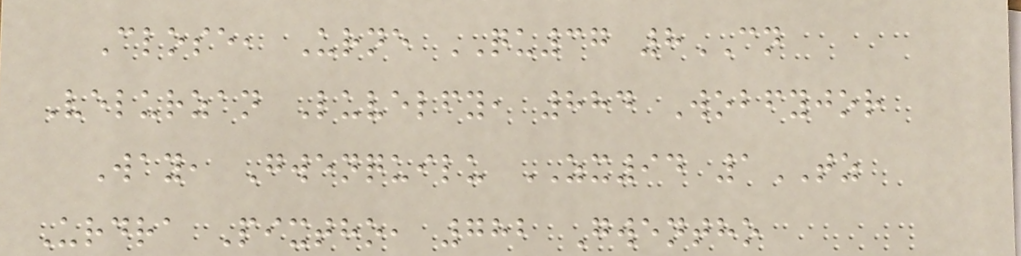Close, Urne QU37 8CN
Velurzan Luvelfy, 884 Wobfyjor
Way, Gwenquilu ZX94 1TZ
Urdra Pixtho, 782 Gwentho
